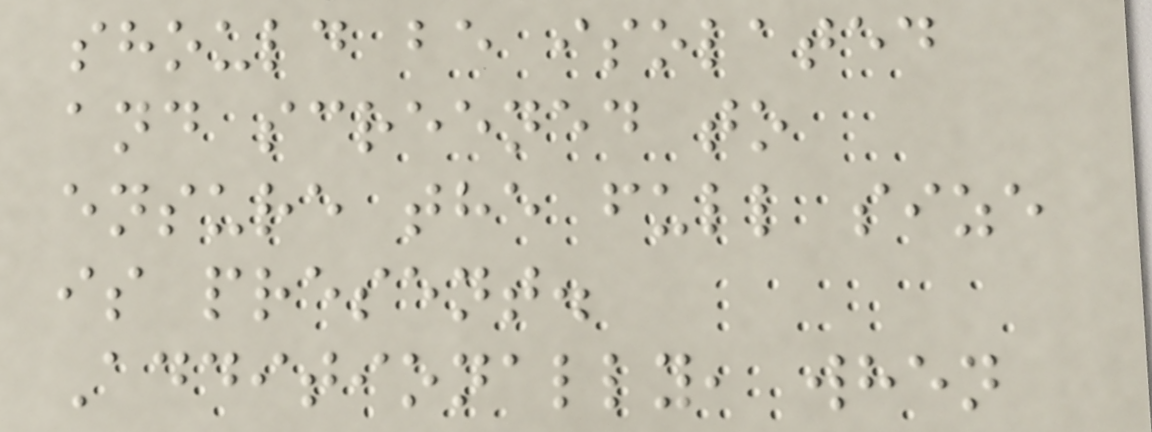should be isolated
and screened to
ensure the full size
is present.
Additionally, when
